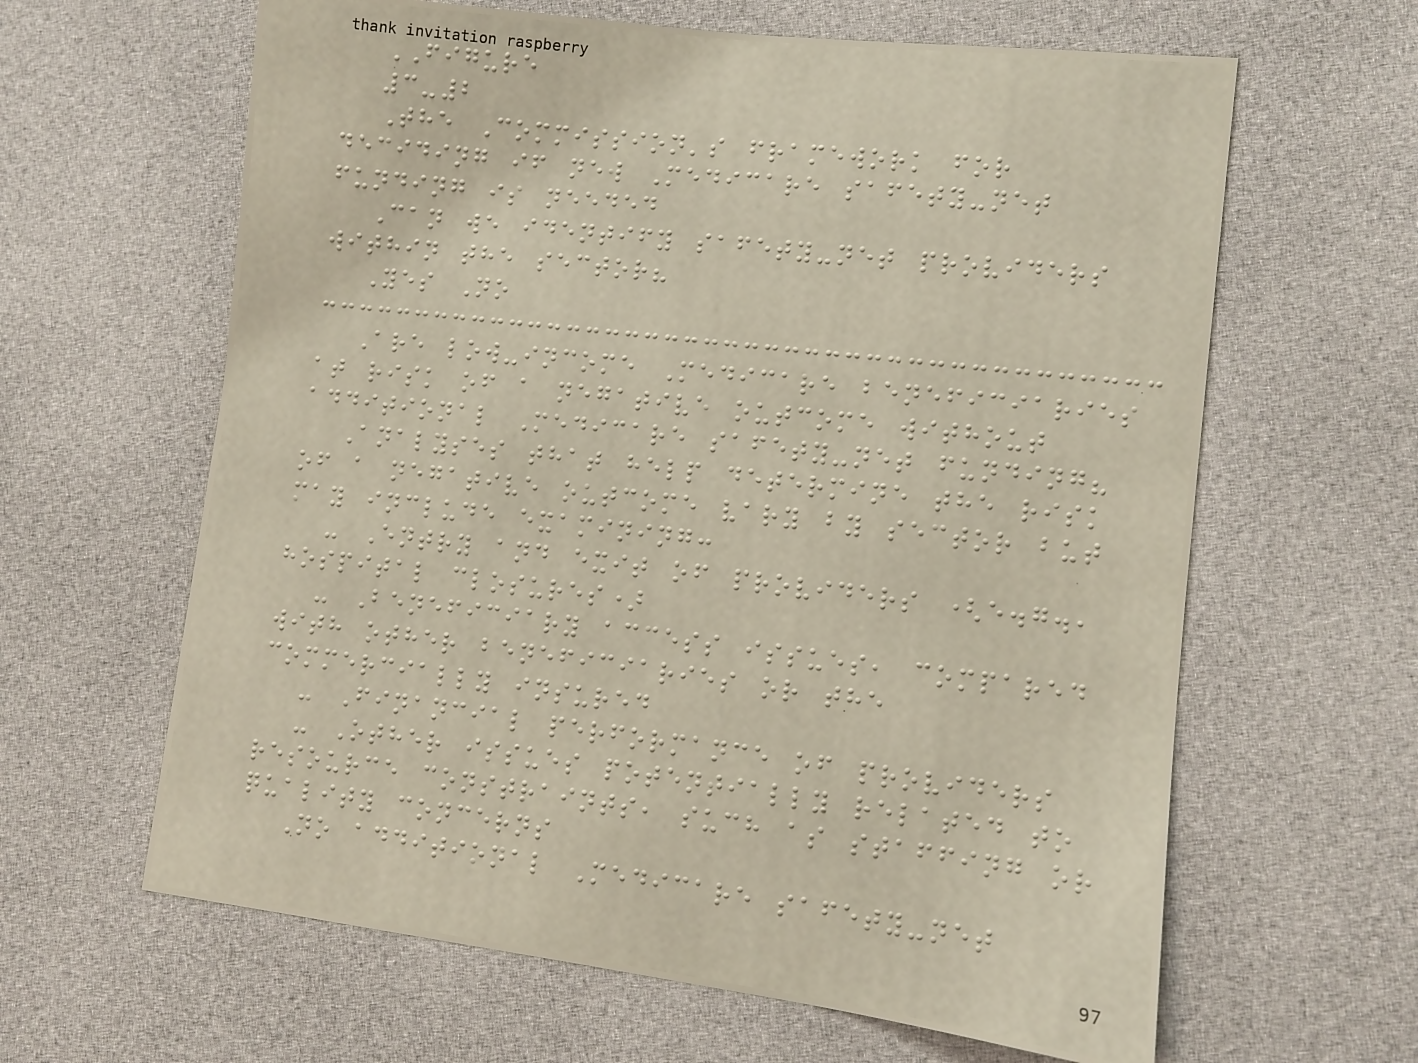FIGURE
3-2
The Commission's framework for
deciding if new Medicare safety-net
funding is needed
Can we identify safety-net providers
within the sector?
Yes No
Are low-income Medicare beneficiaries
at risk of a negative outcome without
additional Medicare safety-net funding?
Analyses that help determine the risk
of a negative outcome vary by sector but
may include examining:
- Entry and exit of providers (e.g.,
hospital closures)
- Beneficiary access issues, compared
with other beneficiaries or the
commercially insured
- Financial performance of providers
- Other issues potentially related to
resource constraints, such as staffing or
quality concerns
No additional Medicare safety-net
